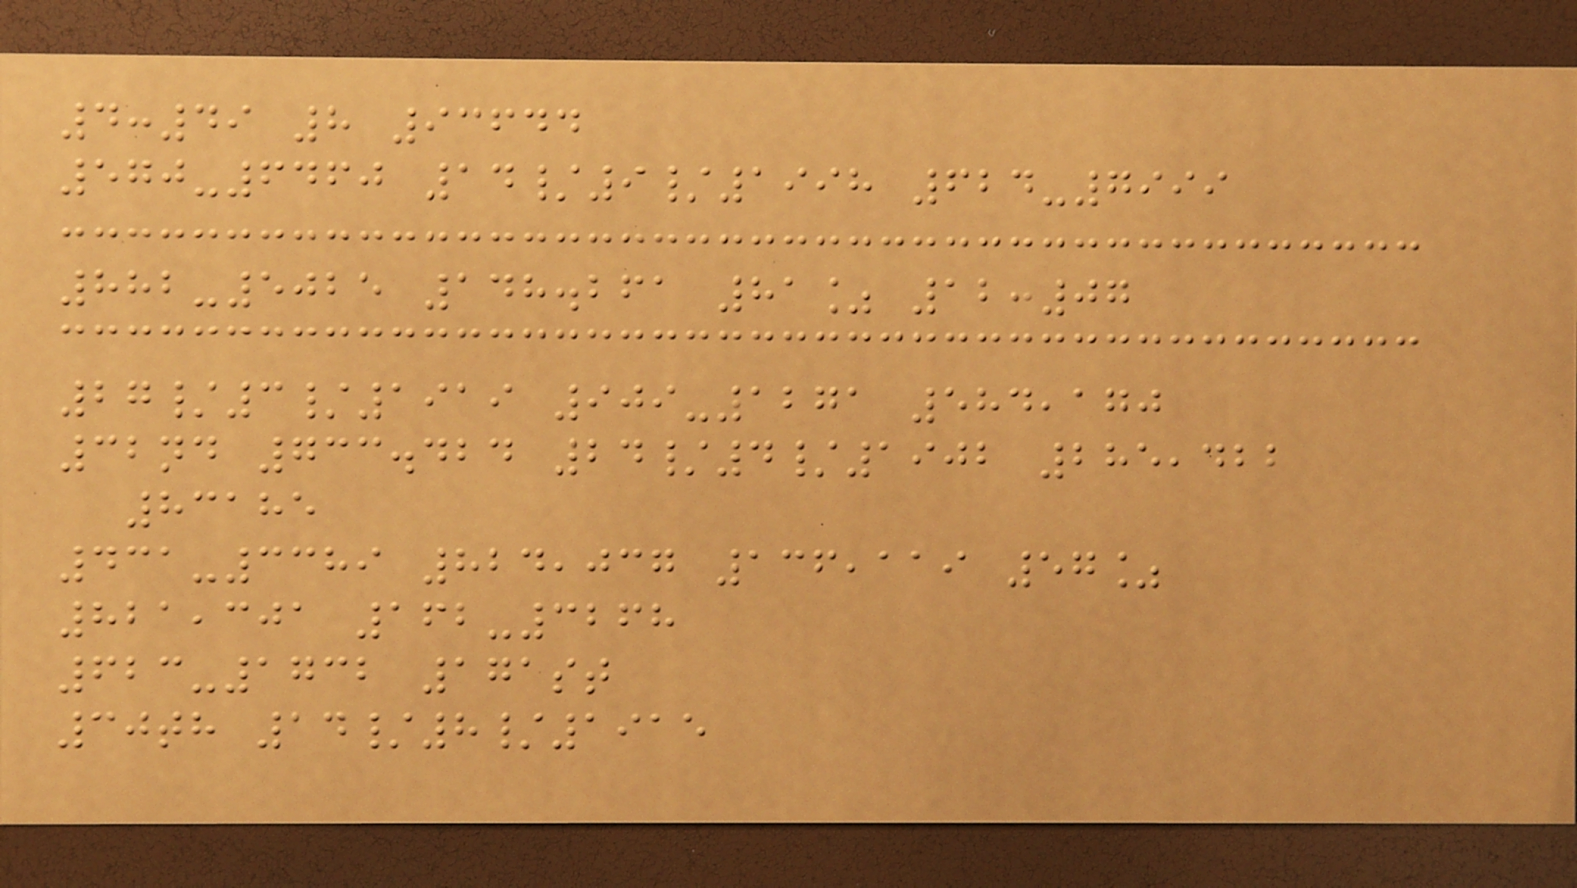4:49 8 93644
570-6460 14/9/1998 624-7999
882-5025 148.261 81% 12:07
27/3/1919 909-1271 584,170
32nd 733.424 24/4/1902 285,422
83185
431-3389 824,037 136,119 57%
821,301 162-3268
623-1732 171st
30th 14/8/1915
